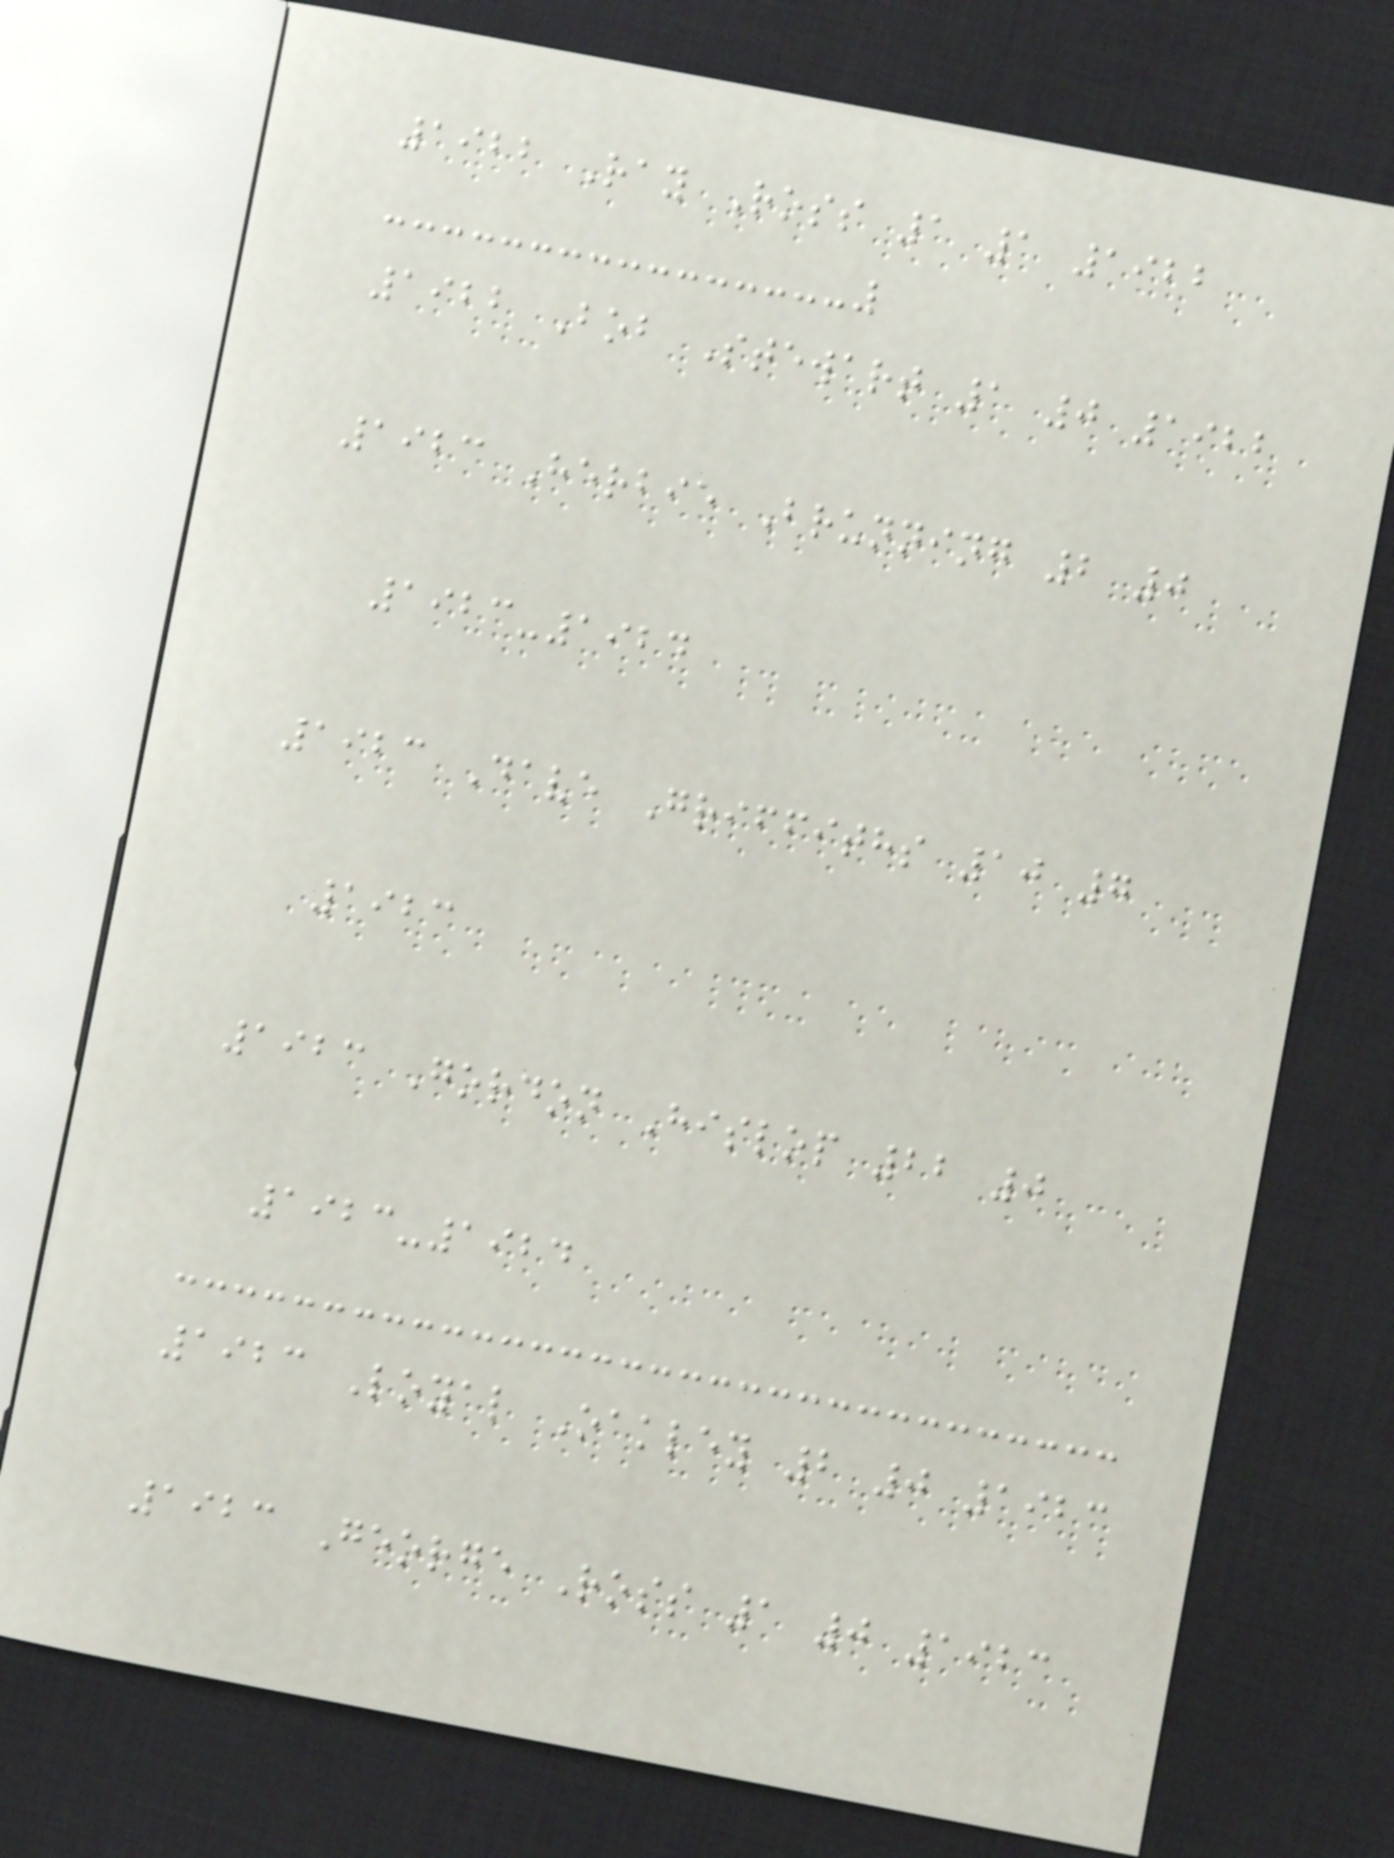1922 Ray Ross 1 1 1922
1922 Bob Stewart 1 0 1922
1923 Herbie Brunning 2 0
1923-1924
1923 Dave Griffiths 10 7
1923
1923 Gordon Hislop 22 0
1923-1924
1923 Loyal Oakley 2 0 1923
1923 George Ross 1 0 1923
